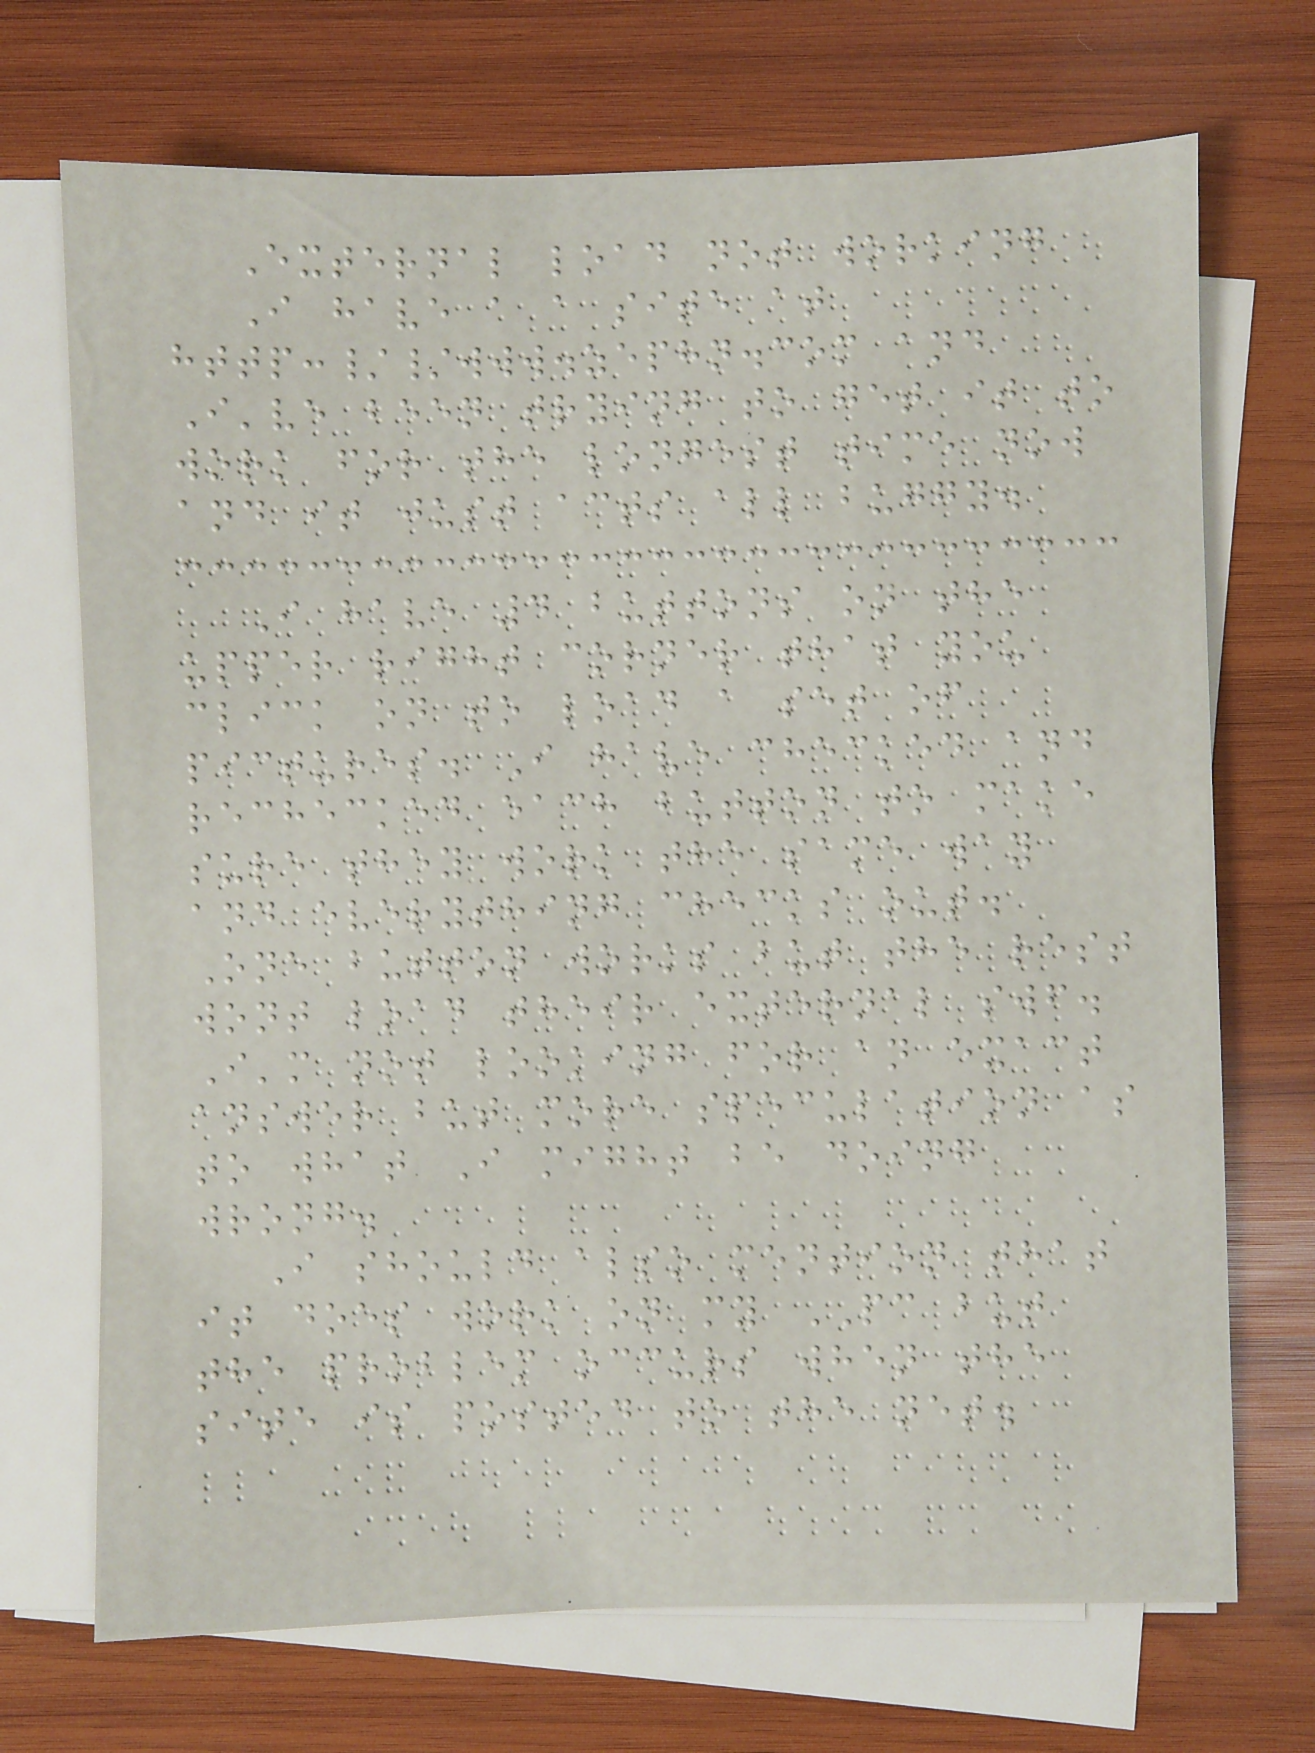External load not working
I have a a site at
http://www.zephn.com and
I've been trying to get it to
work for the longest time now
and it just acts all buggy.
I have 4 buttons on the
upper right corner that you
click on to load a set of
pictures. I have checked and
rechecked each button to make
sure they work the same way
and everything checks out.
One button works but the rest
wont load their external swf.
I'm not looking for an exact
answer but more speculation as
to what I might be doing
wrong.
I should also mention that
it does work on my PC but
the problem occurs when the
site is posted to the net.
